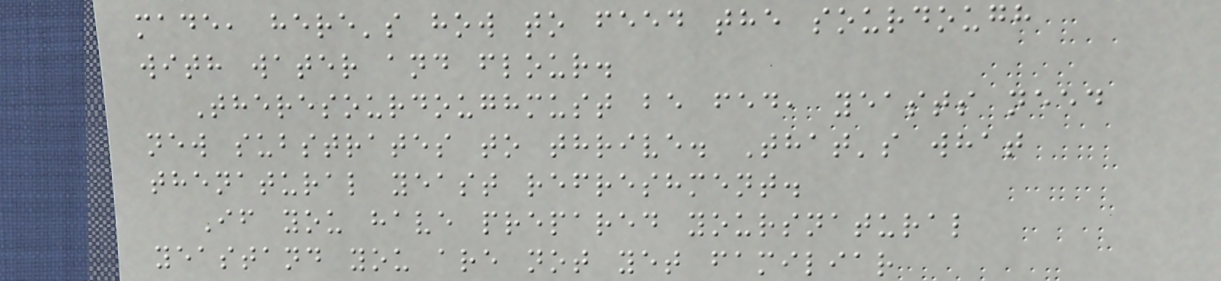made, here's how to feed the sourdough
with water and flour.
Theresourdoughmust be fed, yeasts need
new substrates to thrive. That's what
thenatural yeast refreshment.
If you have prepared yoursnatural
yeastand you are not yet familiar
